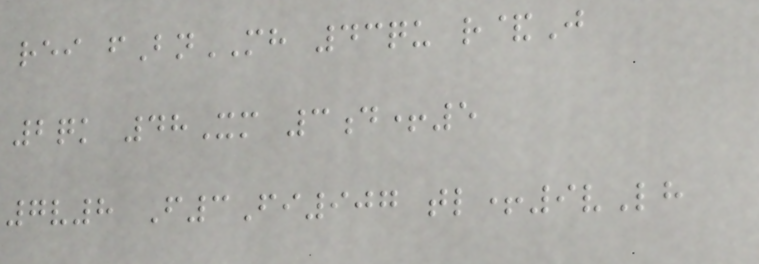rei fBnMH 43qu r&J
2qk 48Xm 3d+5
7v8 F3Fi907 tl+9vLh
